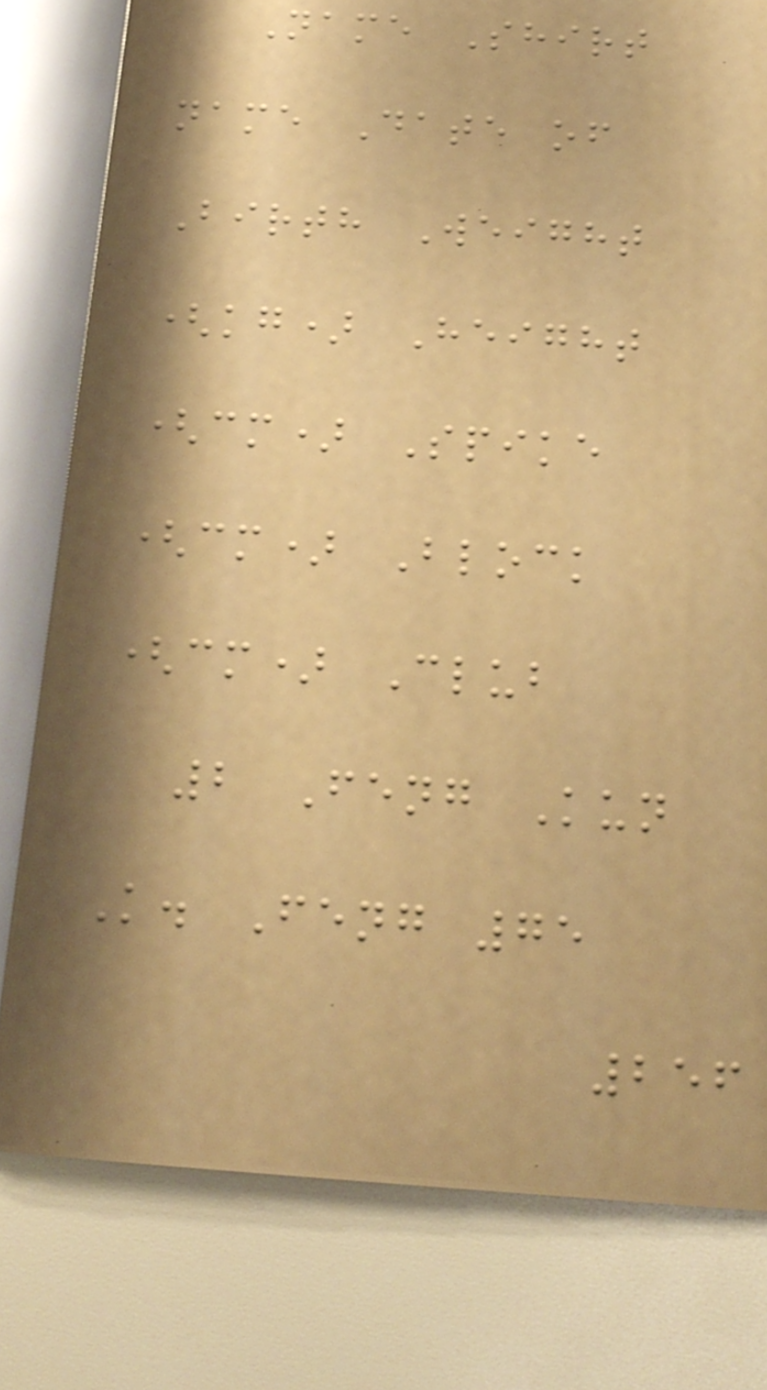Name Shirt
name Date of
Birth Weight
(kg) Height
(cm) Spike
(cm) Block
(cm) Club
2 Feng Kun
K. Feng 75
256
